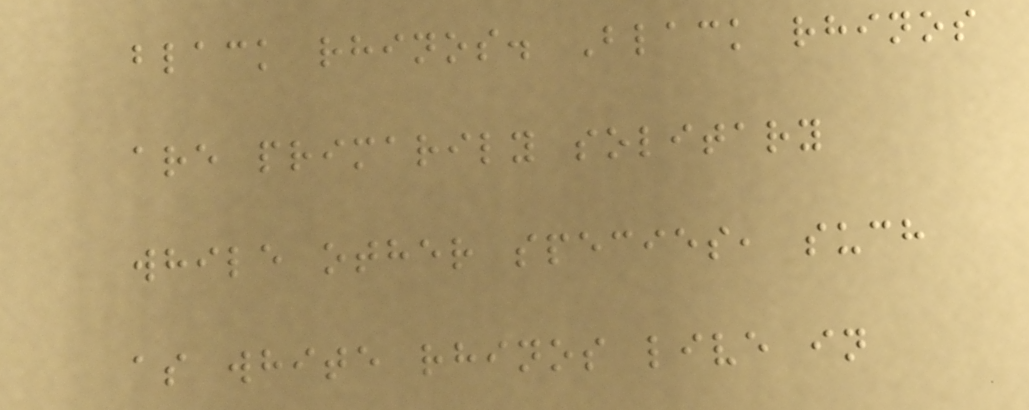black rhinos. Black rhinos
are primarily solitary
while other species, such
as white rhinos live in
